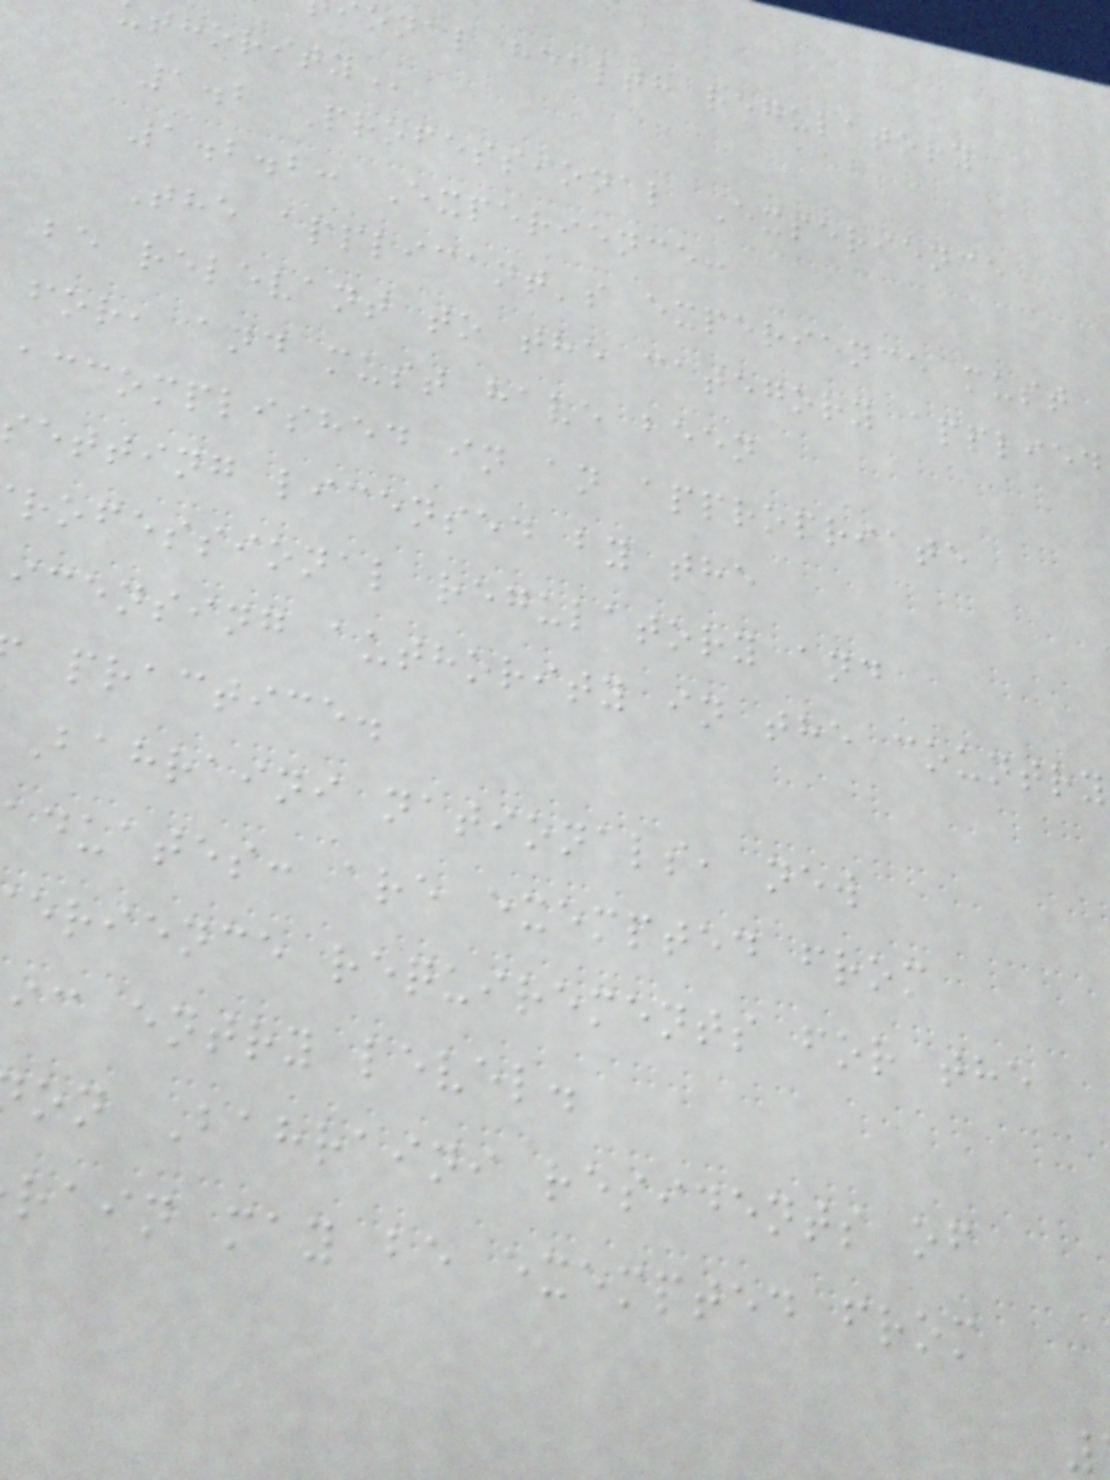onal health regulatory
1.2 Professional Experience
1.2.2: Experience:
The applicant's experience must
be relevant to the category applied
for, and must have been
accomplished in an appropriate
etting licensed by the
rofessional regulatory and
icensing authority in the country
practice.
Bahraini nationals, new
duates: are exempted from
erience requirements for the
ic entry level.
on Bahraini residents of
rain may be exempted from
